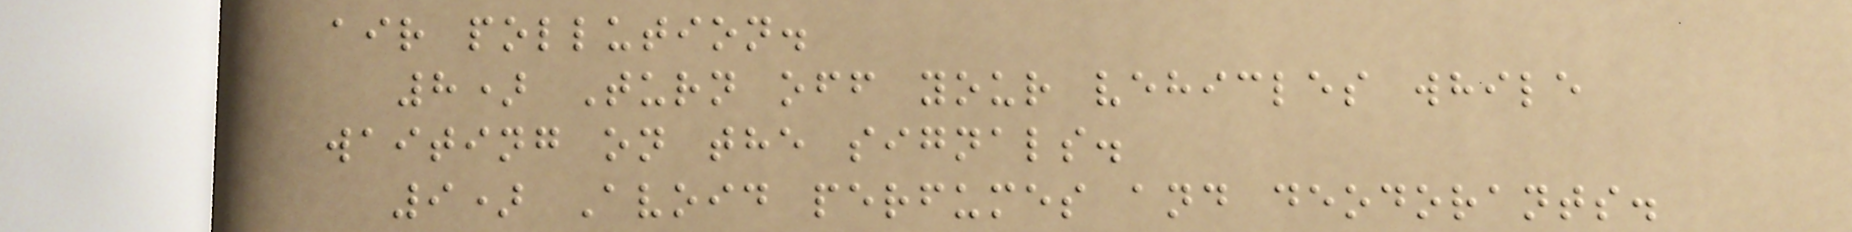air pollution.
8) Turn off your vehicles while
waiting on the signals.
9) Avoid perfumes and deodorants.
